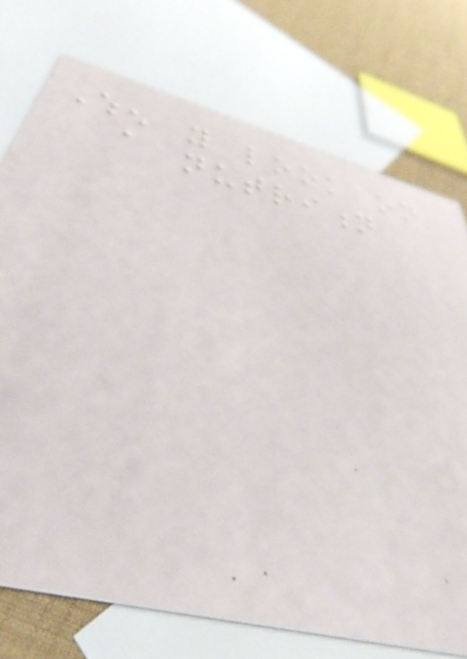When you look on
a nutrition
